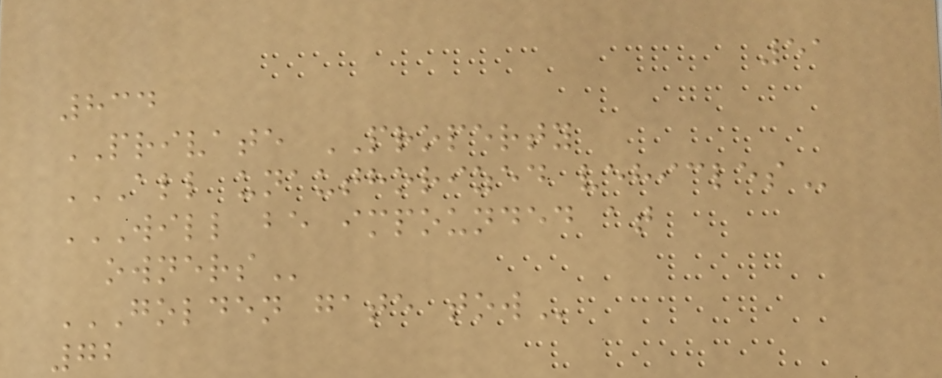51
834
PRIVATE PROPERTY
ALL UNAUTHORIZED VEHICLES
WILL BE IMPOUNDED AT
OWNERS
GOLDEN GATE TOW
72
